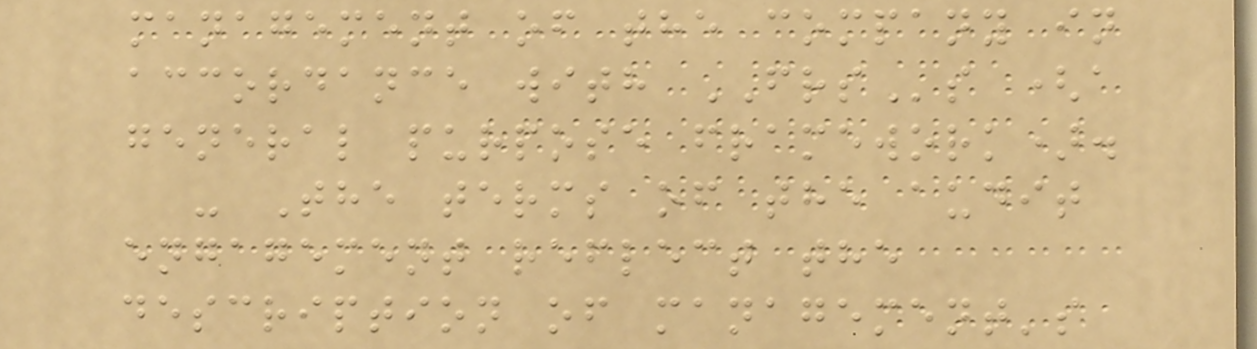management of the company in
accordance with FRSs (a
general purpose framework).
- The terms of the audit
engagement reflect the
description of management's
